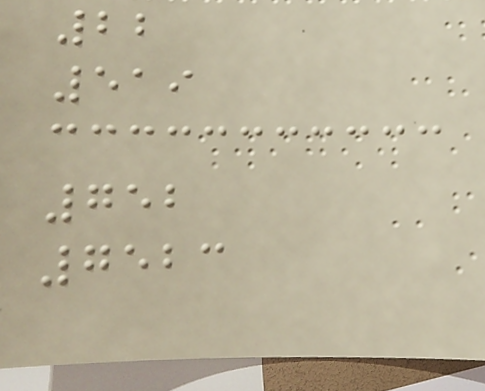22
519
752
7523
